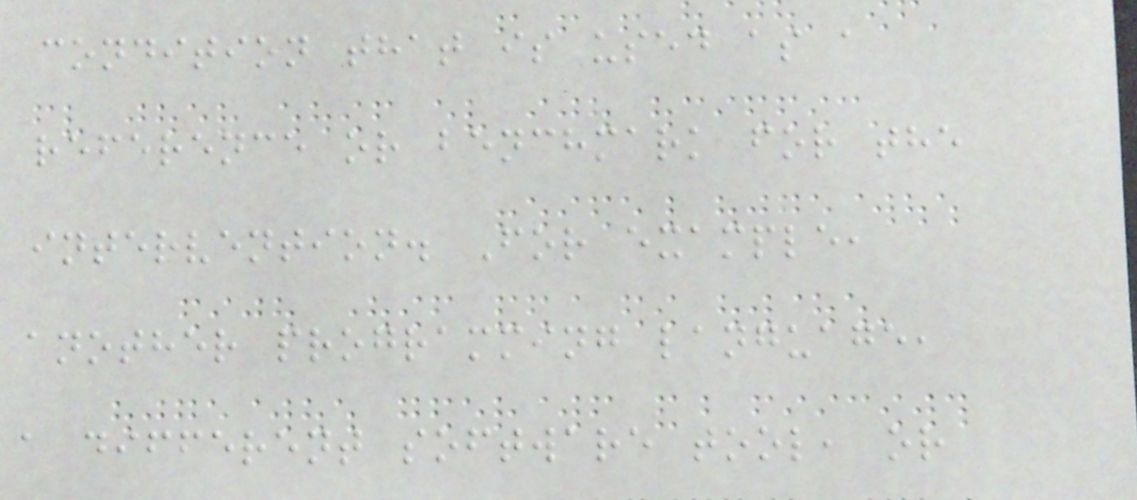condition that is used as a
reference or benchmark for the
intervention. For example,
another programming language,
a different software tool, or
